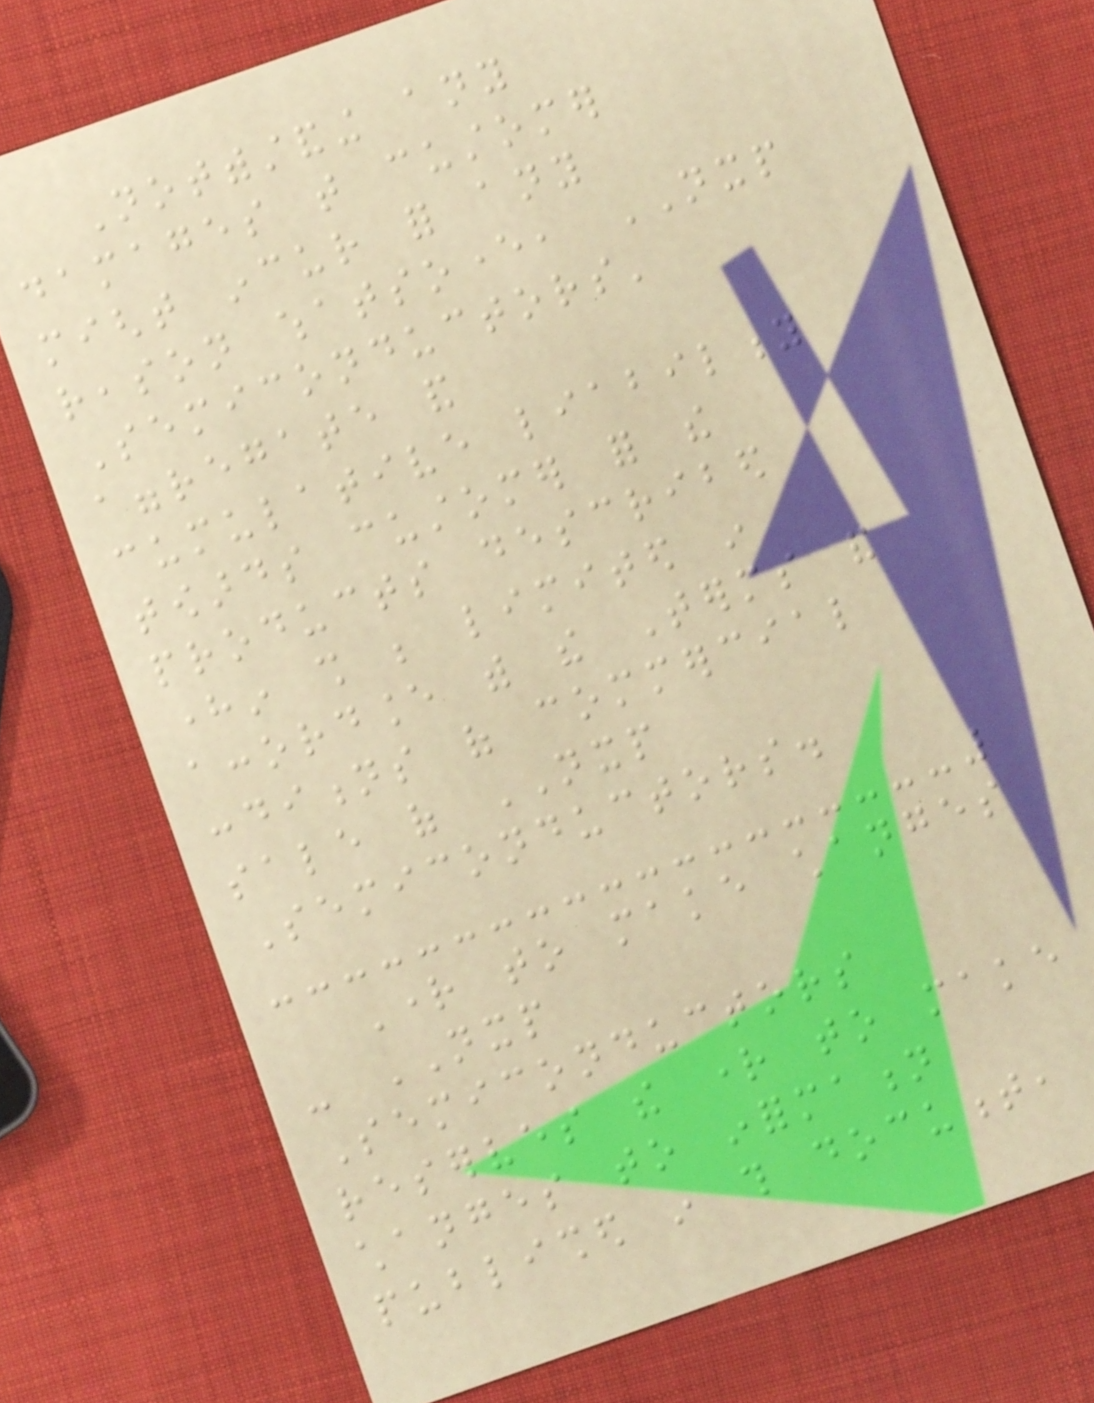Notwithstanding any
damages that customer
might incur for any
reason whatsoever, NXP
Semiconductors'
aggregate and
cumulative liability
towards customer for the
products described
herein shall be limited in
accordance with the Terms and
conditions of commercial
sale of NXP
Semiconductors.
Right to make changes
- NXP
Semiconductors
reserves the right to make
changes to information
published in this document,
